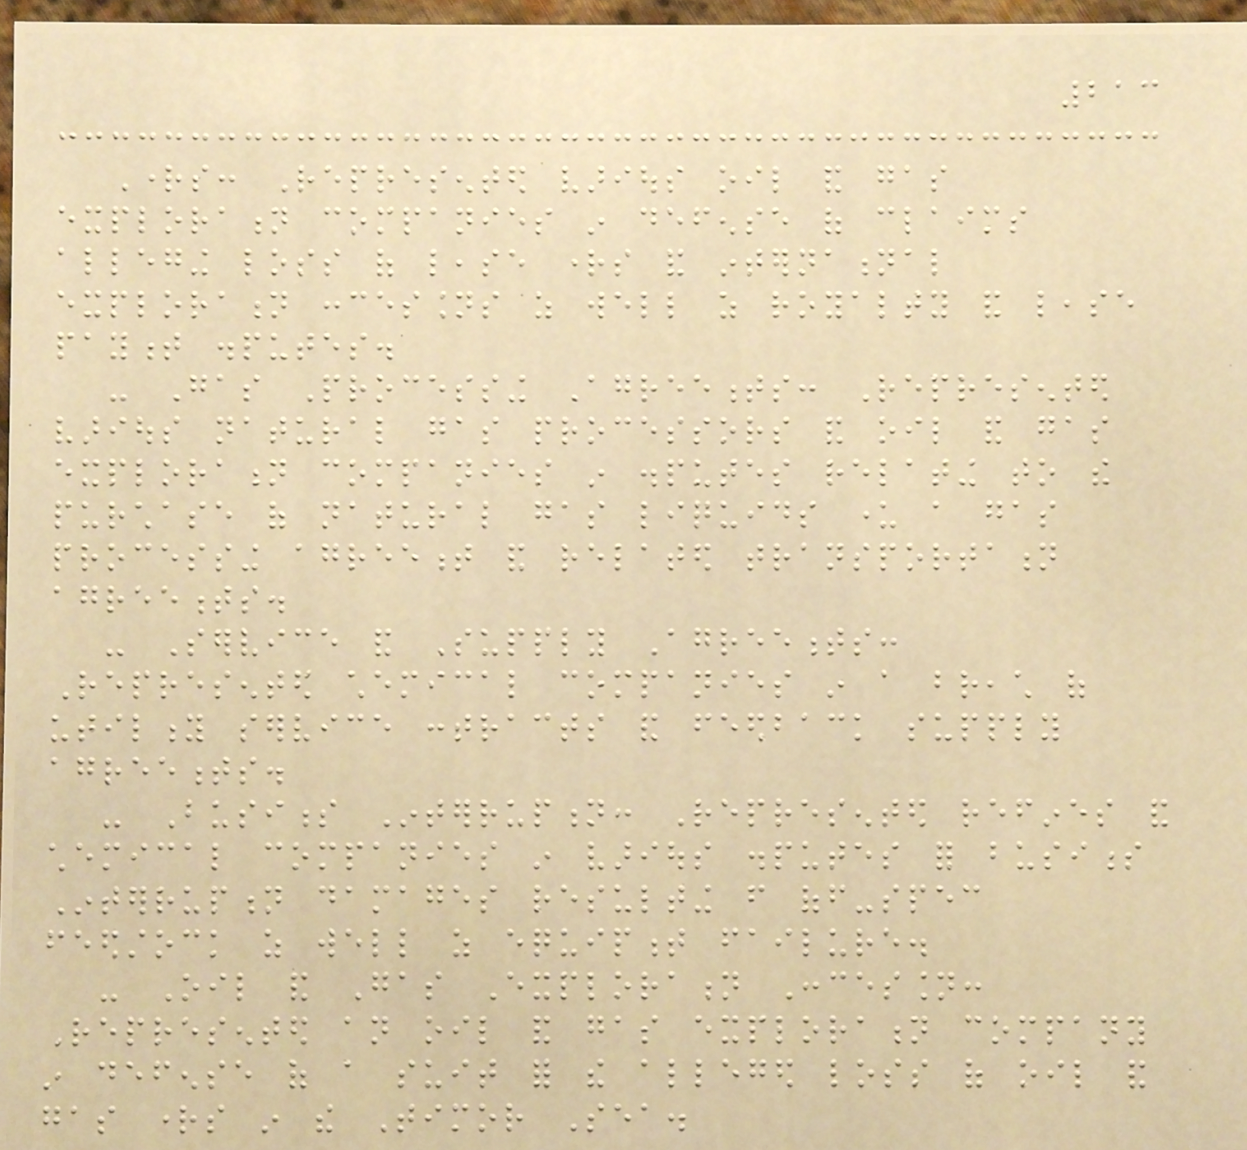213
Rights: Represented various oil and gas
exploration companies in defense of claims
alleging loss of lease rights and international
exploration concessions as well as royalty and lease
payment disputes.
- Gas Processing Agreements: Represented
various natural gas processors and oil and gas
exploration companies in disputes relating to the
purchase of natural gas liquids under a gas
processing agreement and related transportation
agreements.
- Service and Supply Agreements:
Represented chemical companies in a breach of
utility service contracts and feedback supply
agreements.
- Business Interruption: Represented refines and
chemical companies in various disputes for business
Interruption damages resulting from off-spec
feedstock as well as equipment failure.
- Oil and Gas Exploration Concession:
Represented an oil and gas exploration company
in defense of a suit for the alleged loss of oil and
gas rights in the Timor Sea.
